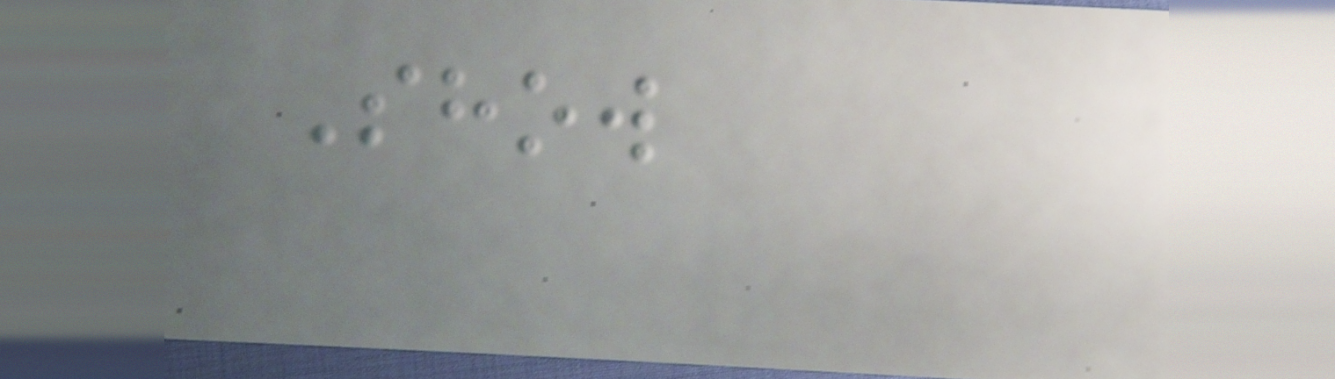Show
